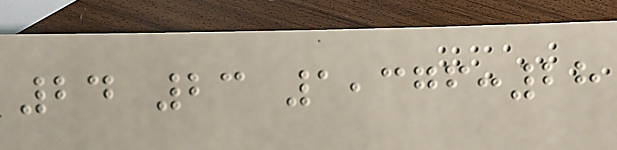24 23 1,376:28
